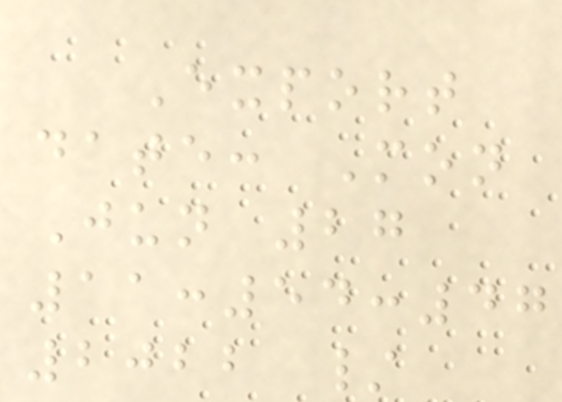Export
date: Mon
Jun 27
11:54:47
2022 /
